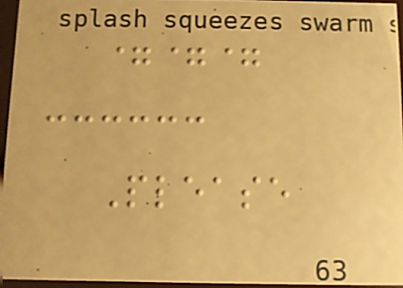===
Please
